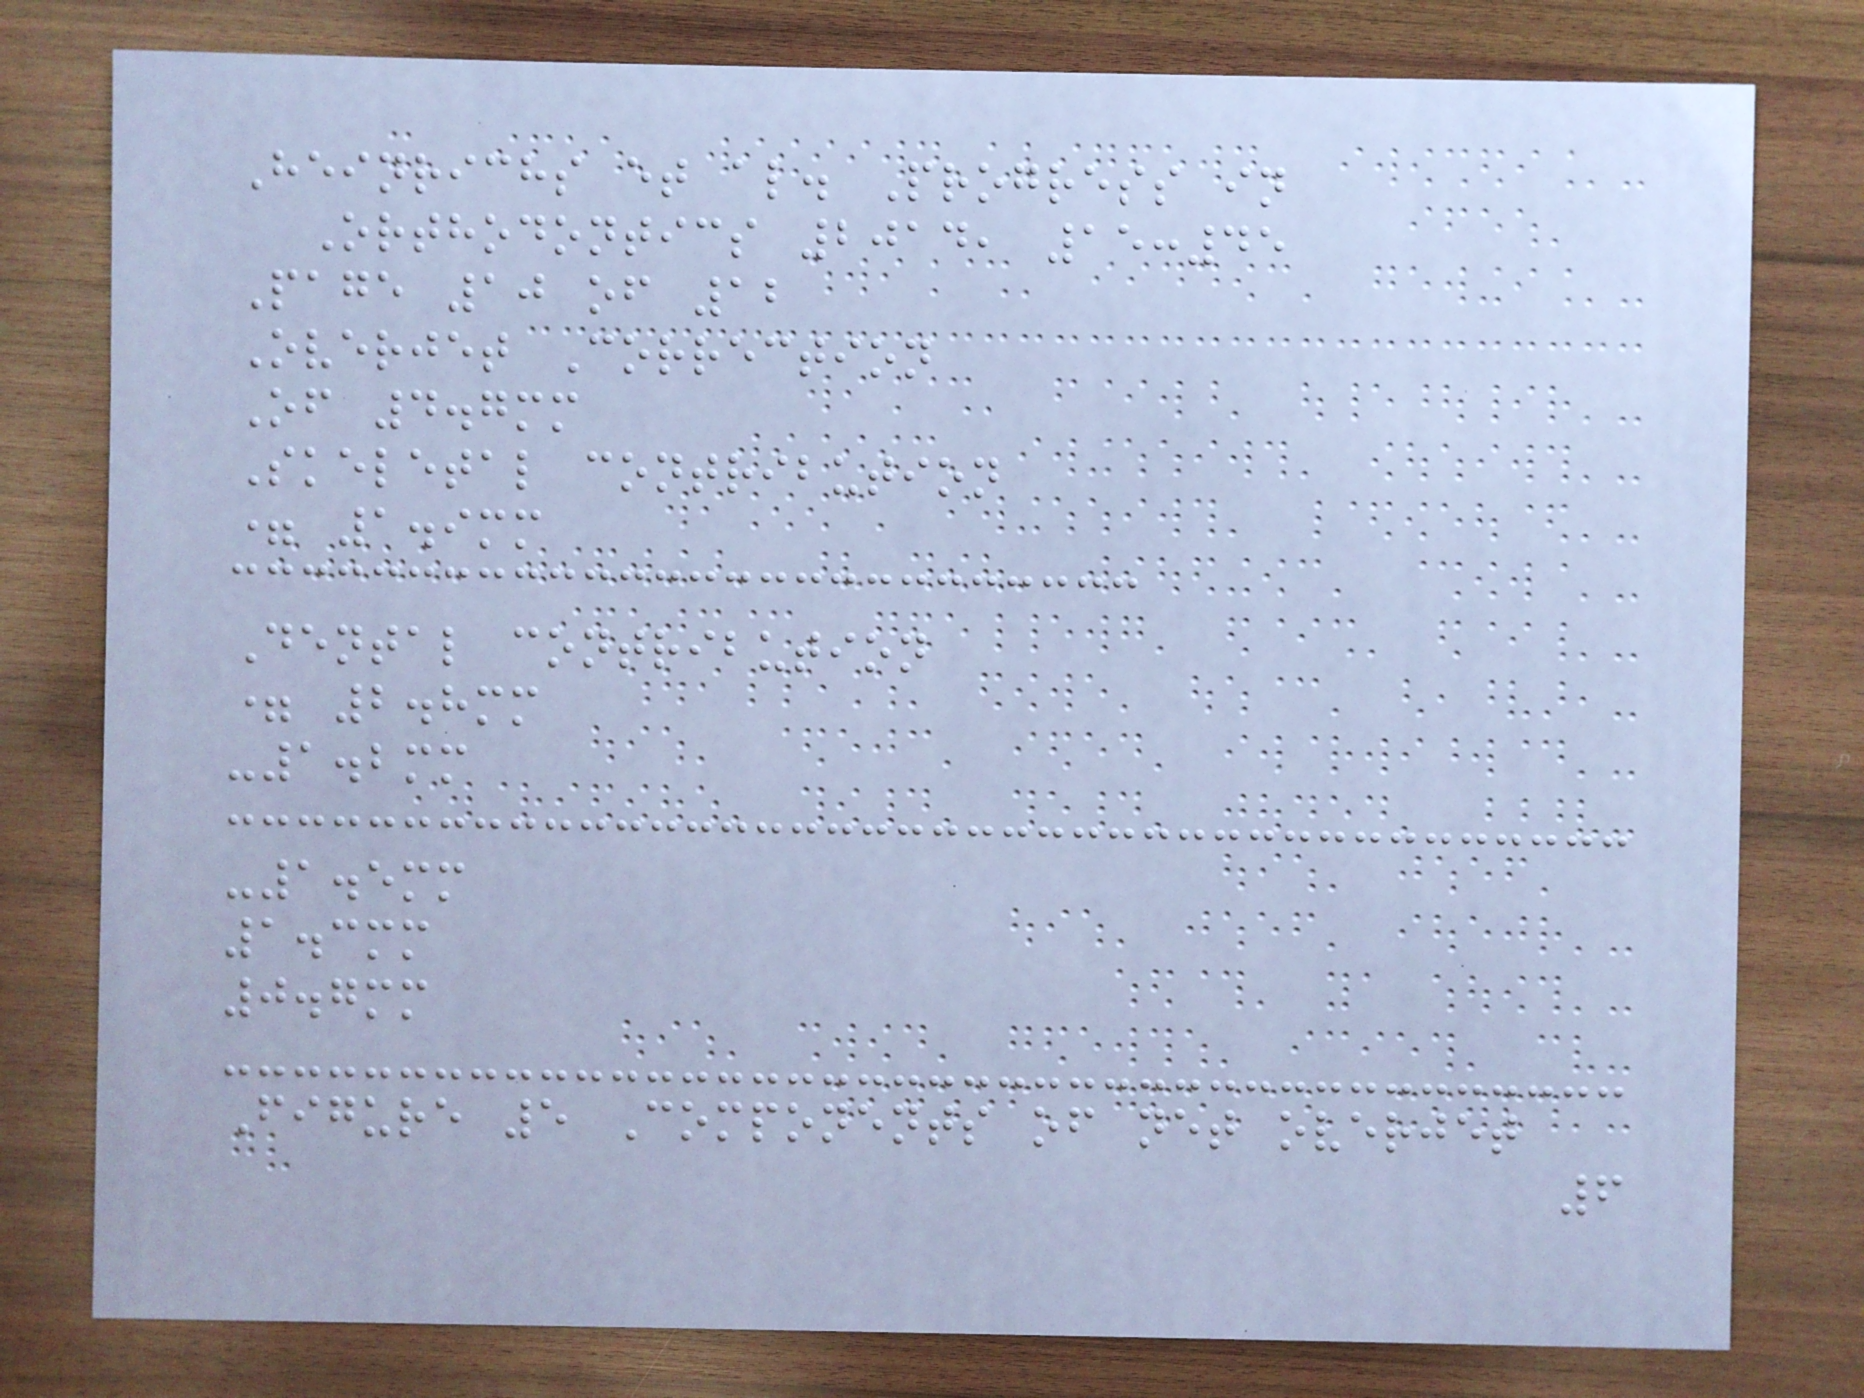Heinrichs et al. Progress in
Orthodontics 2014, 15:45
Page 10 of 12
Overjet Correction
Of 4.7mm
Skeletal contribution
= 1.9mm
Dental contribution
= 2.8mm
-1.2mm
-1.5mm
1.3mm
0.7mm
Figure 5 Components of net overjet
6
